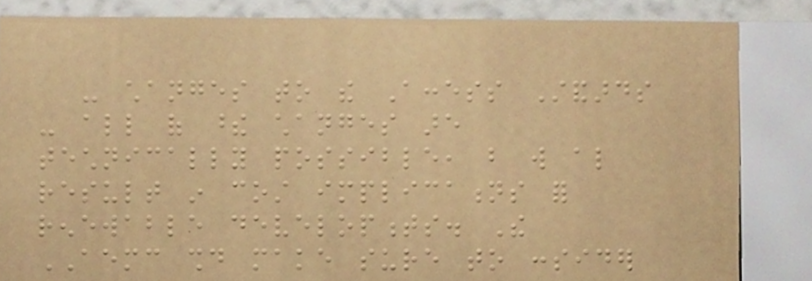- changes to the Access Standards
- all of these changes are
technically possible, but will also
result in cost implications for
renewable developments. The
AEMC should make sure to consider
